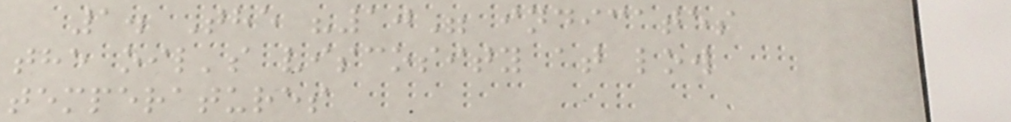1. The "10" indicates
the oil's viscosity at low
temperatures
